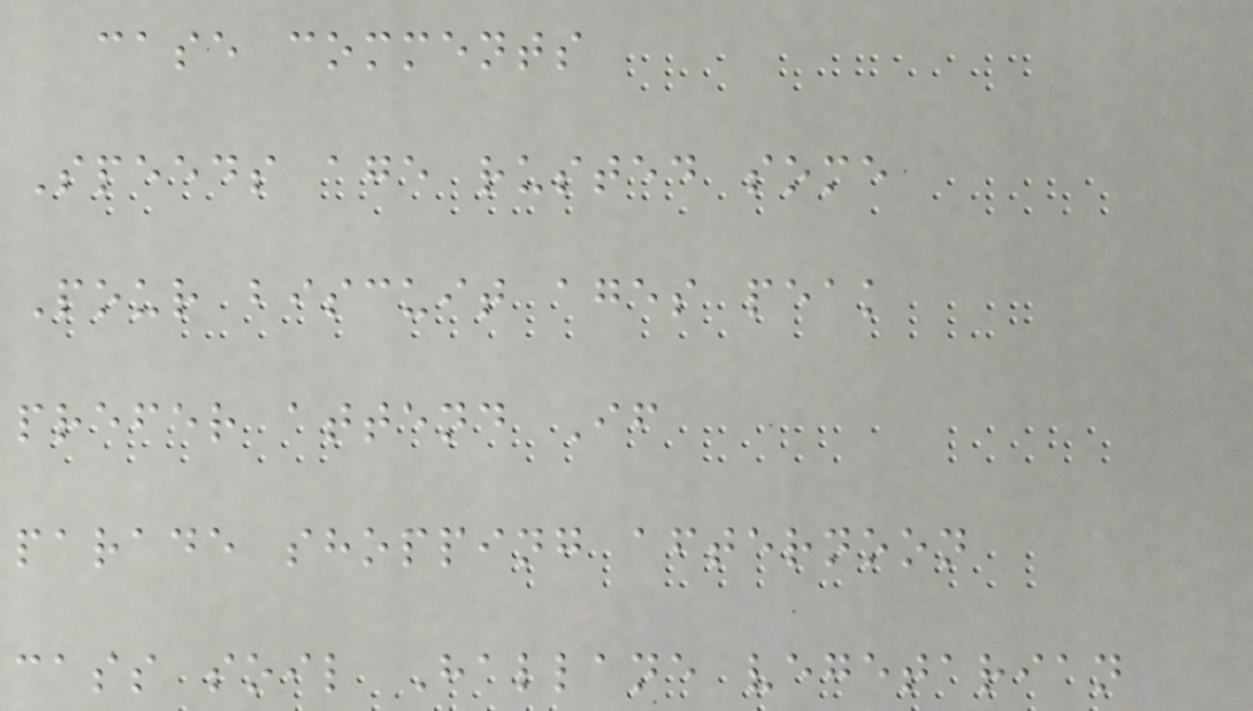case comments
Speeds age rusted some
Pour biscuit ages peak
prefer attend If
parade shopping afternoon
cass soil Hallane vegetarian
